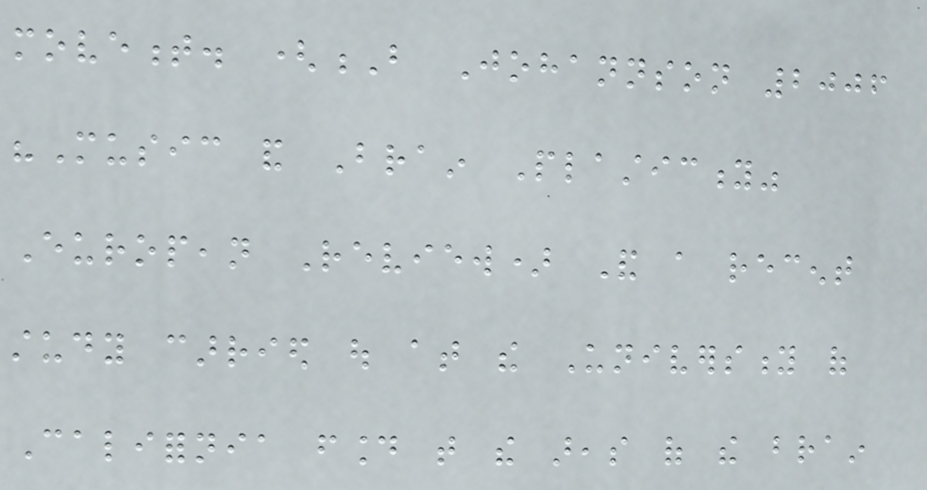movement. (B Johannson 2006
"Music and Brain Plasticity"
European Review) And a recent
study carried out at the University of
California found that the areas of the brain
